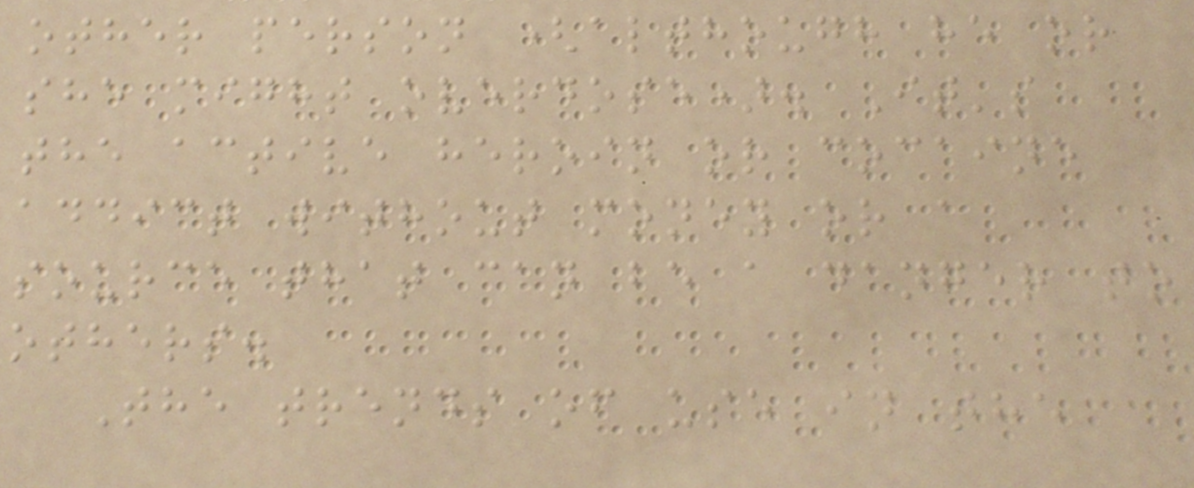other person (although he or
she might overdose). It's
the active heroin or cocaine
addict without money or a
source that can be a danger to
others.
The trends of use in the
